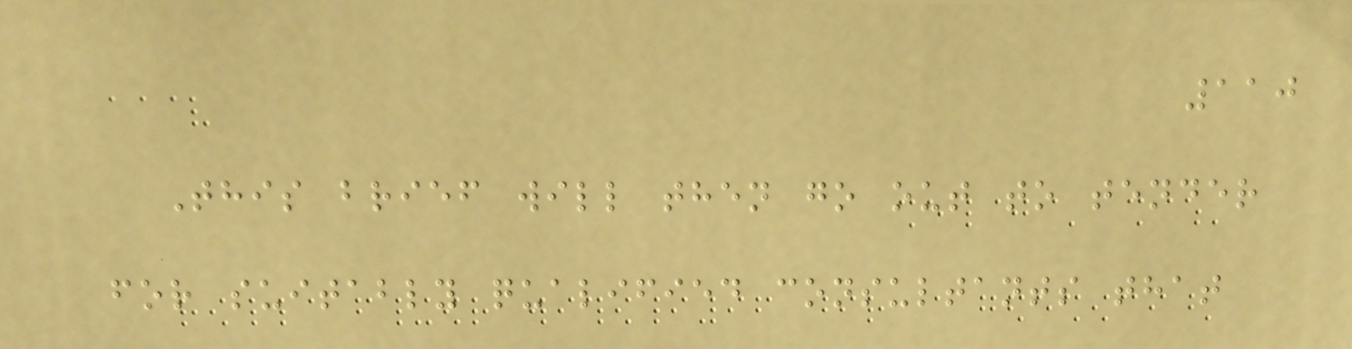110
This brief will then go out to tender
for suitably qualified consultants that
